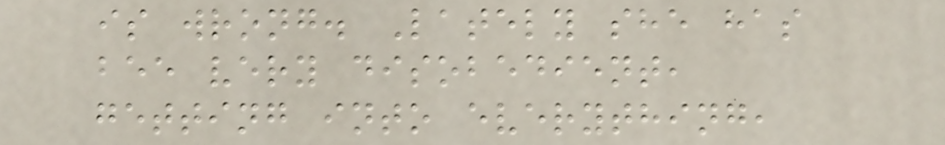is wrong. Lately she has
bee very disobedient,
getting into everything,
